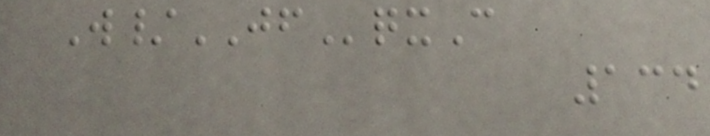W/JFqxC
134
